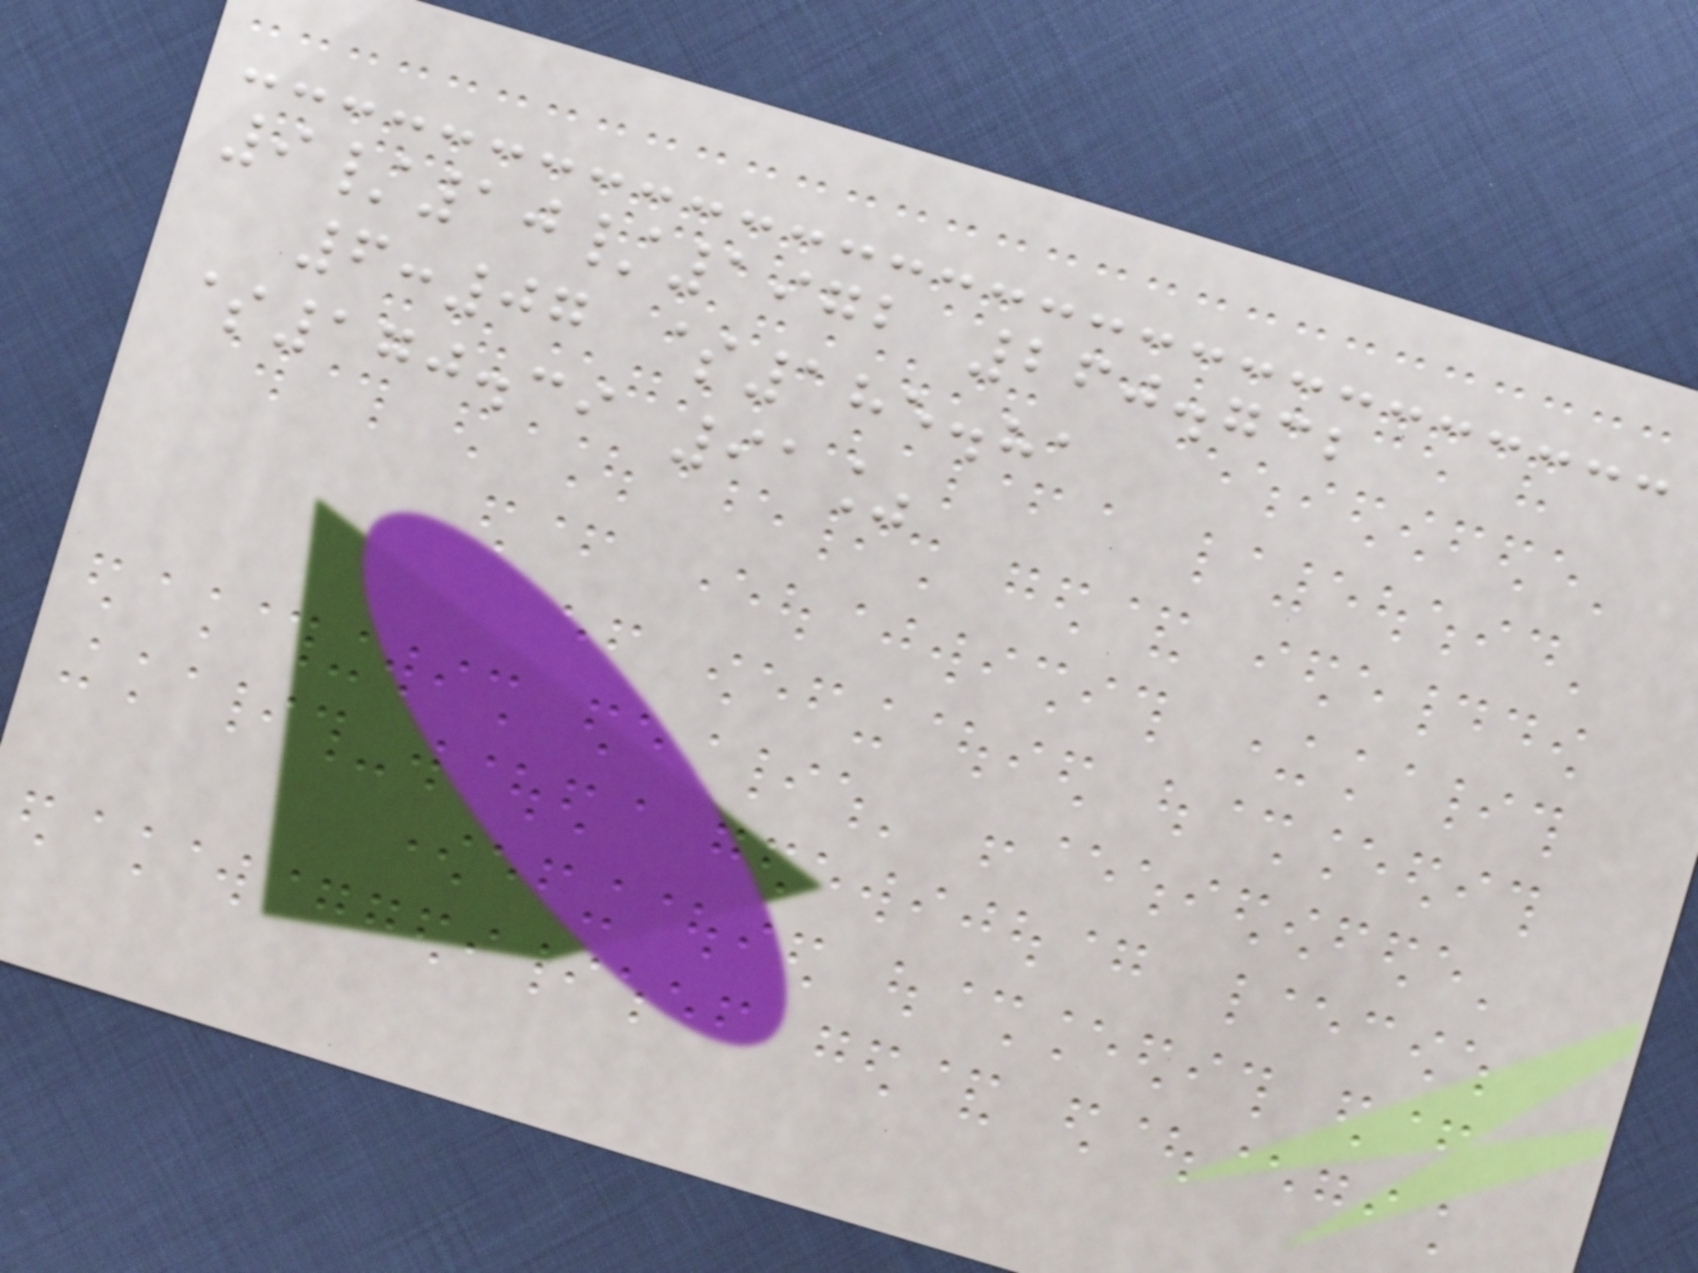9/10/1972 260.732
6:07 $185.81
$170.39 91%
